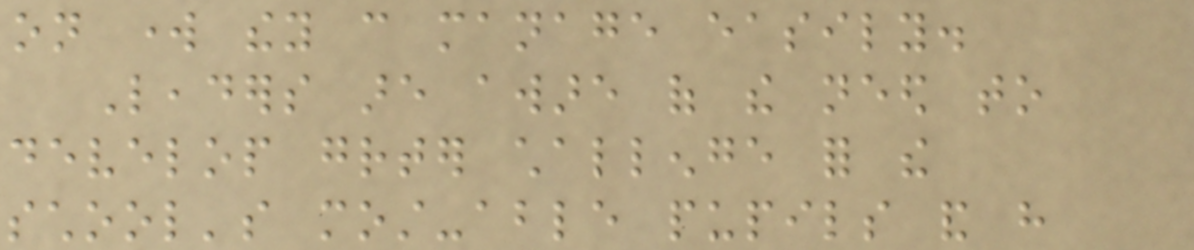on work they can manage easily.
Leaders are aware of the need to
develop greater challenge for the
school's most-able pupils and have
